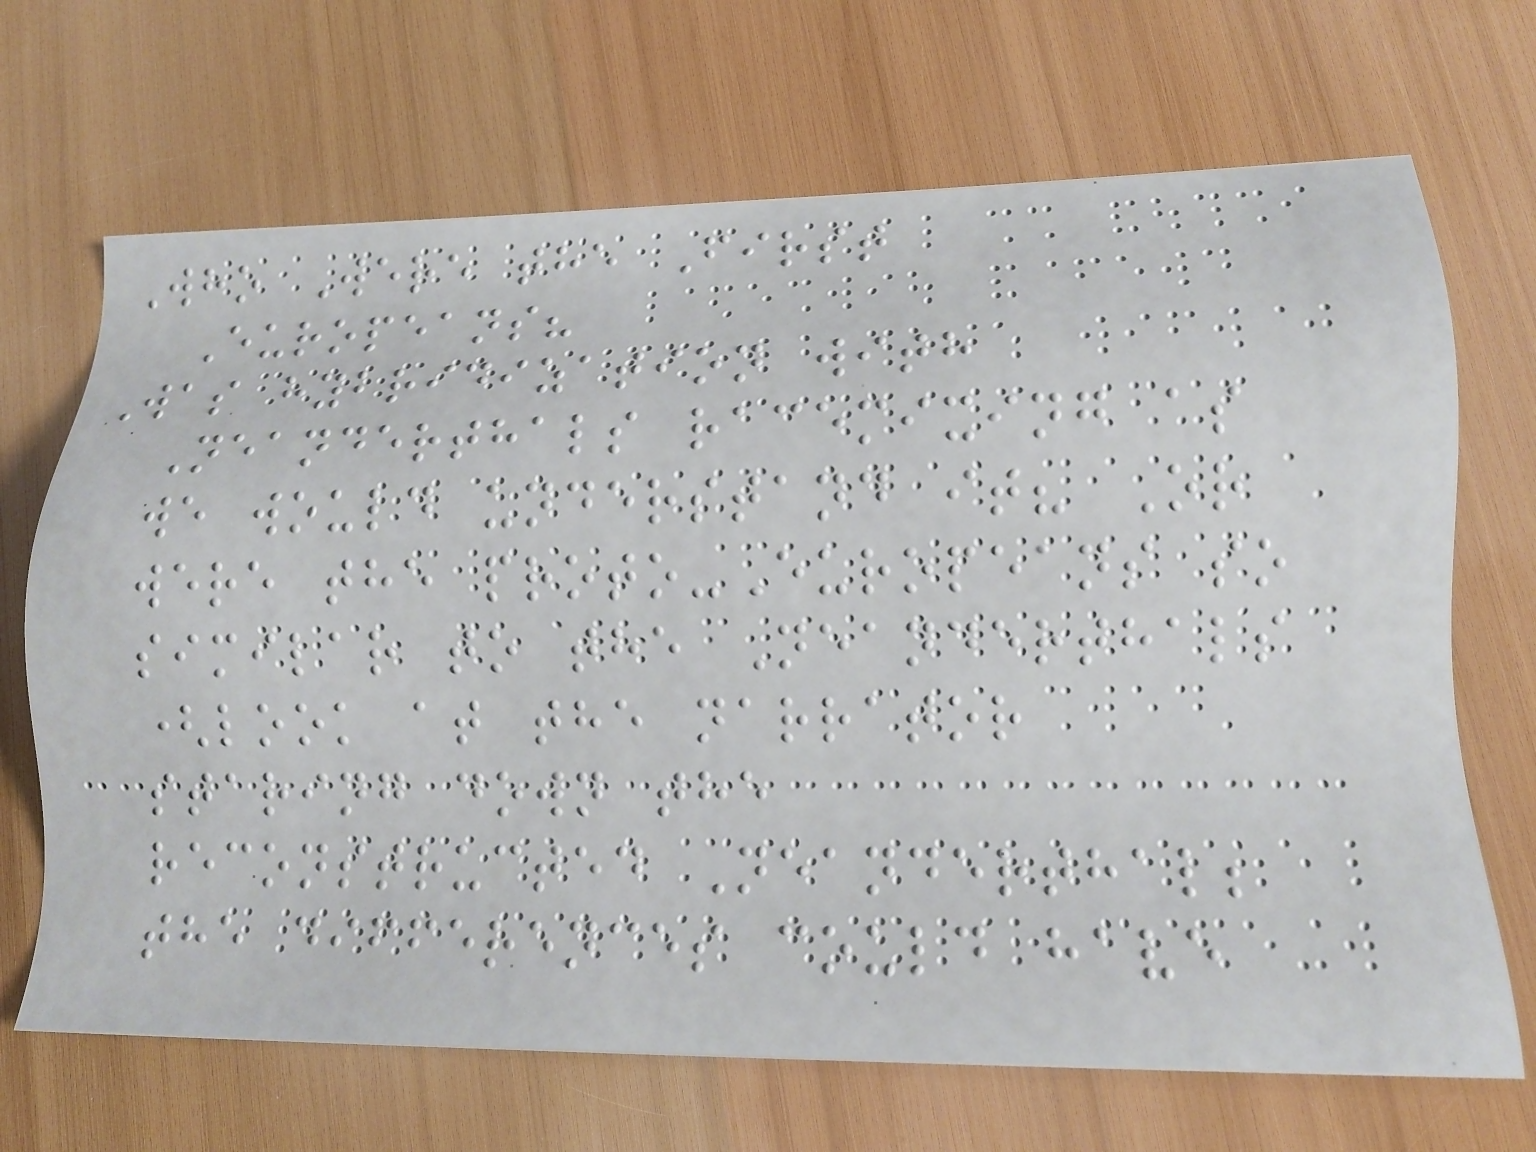Who Were the First
Europeans?
Was hybridization with
Neanderthals racemixing as
we would understand it? Or
were the proto-Europeans so
similar to the Neanderthals
(look at the narrator
staring down the
reconstructed Neanderthal;
the differences could have
